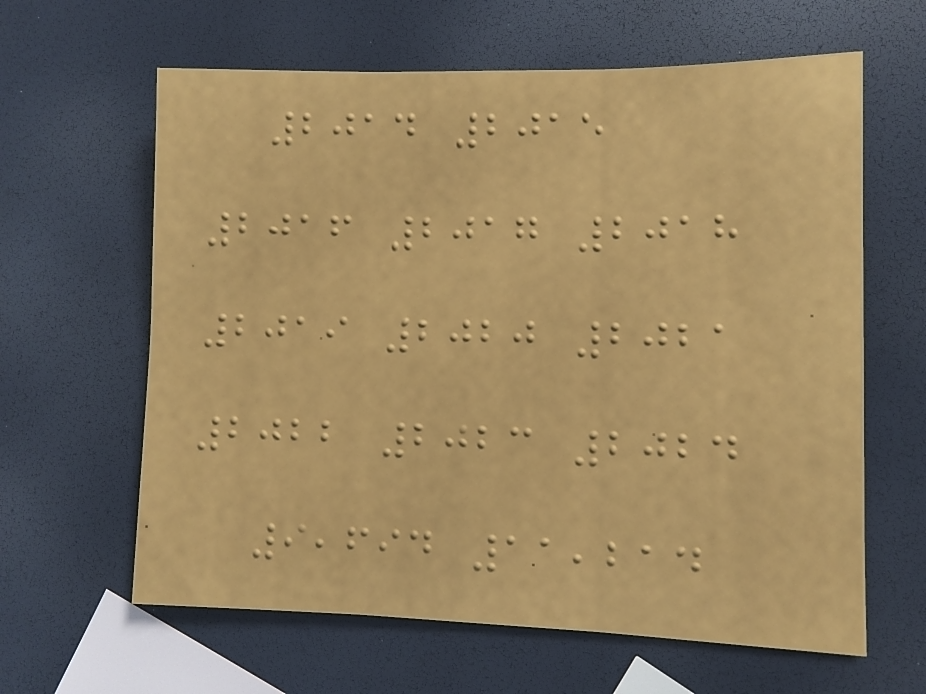2014 2015
2016 2017 2018
2019 2020 2021
2022 2023 2024
9,694 11,214
